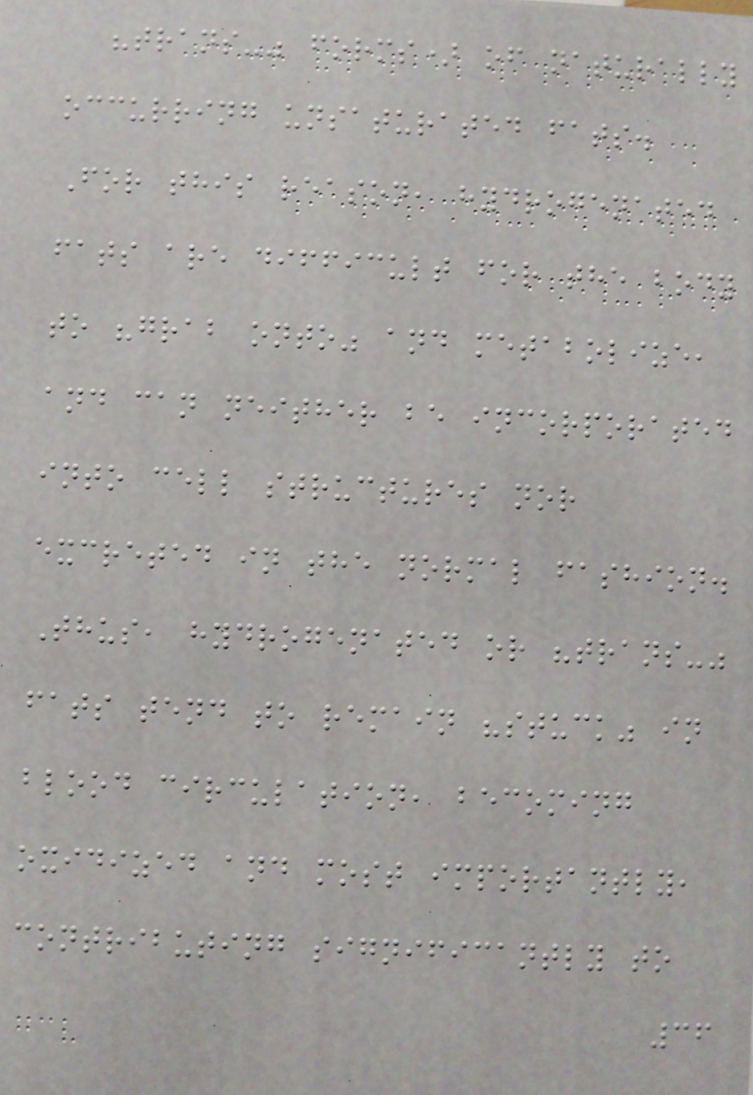"trans-" forms) of naturally
occurring unsaturated fats.
For this reason, hydrogenated
fats are difficult for the body
to "grab onto" and metabolize,
and can neither be incorporated
into cell structures nor
excreted in the normal fashion.
Thus, hydrogenated or "trans-"
fats tend to remain "stuck" in
blood circulation, becoming
oxidized and most importantly,
contributing significantly to
36
